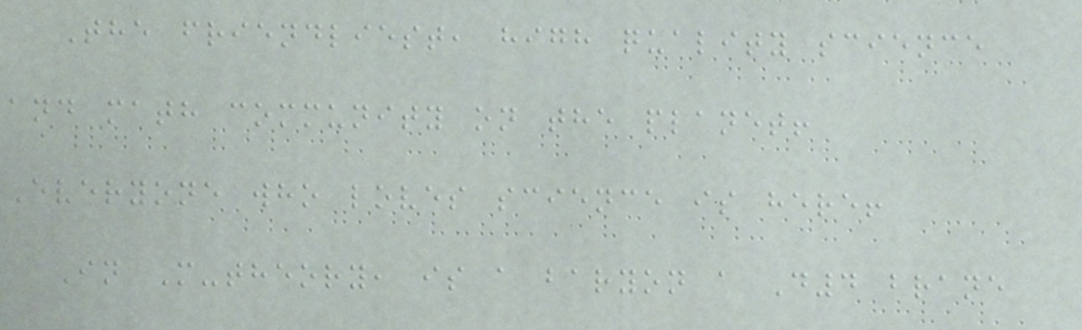The friendliest, high quality science
and math community on the planet!
Everyone who loves science is here!
In M-theory, is a baryon a D4 brane
